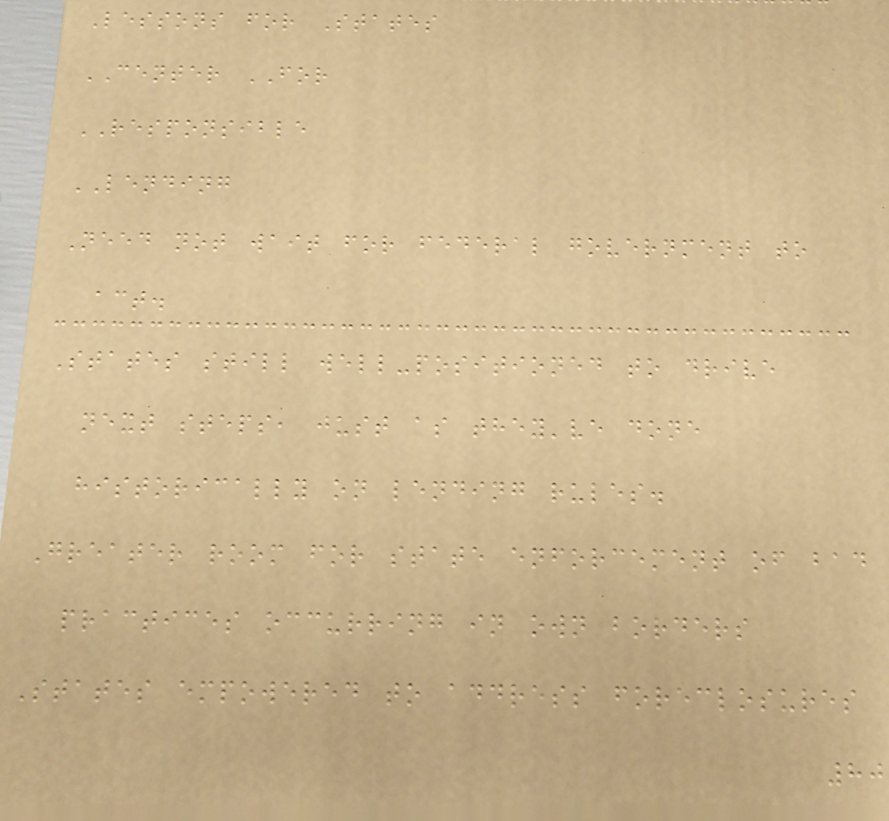Lessons for States
CENTER FOR
RESPONSIBLE
LENDING
Need not wait for federal government to
act.
States still well-positioned to drive
next steps, just as they've done
historically on lending rules.
Greater room for state enforcement of bad
practices occurring in own borders
States empowered to address foreclosures
80
